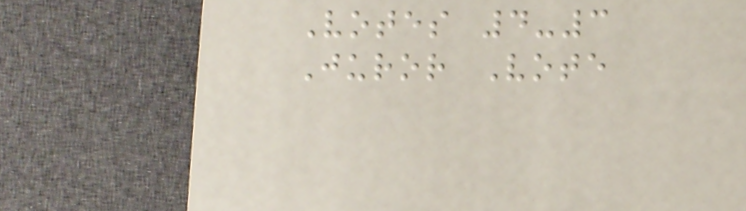Votes 4-3
Juror Vote
